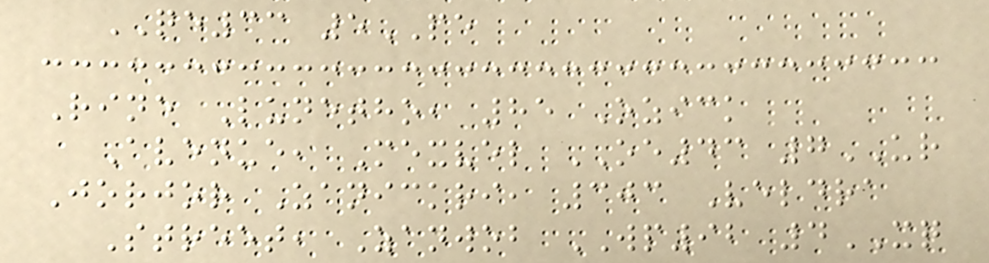QE33 5PE
Rine Lunetho, 85 Ozick
Avenue, Mexvel OE43 7UR
Jorjor Zanickri, 303 Veldra
Street, Zanwob WP92 4XQ
